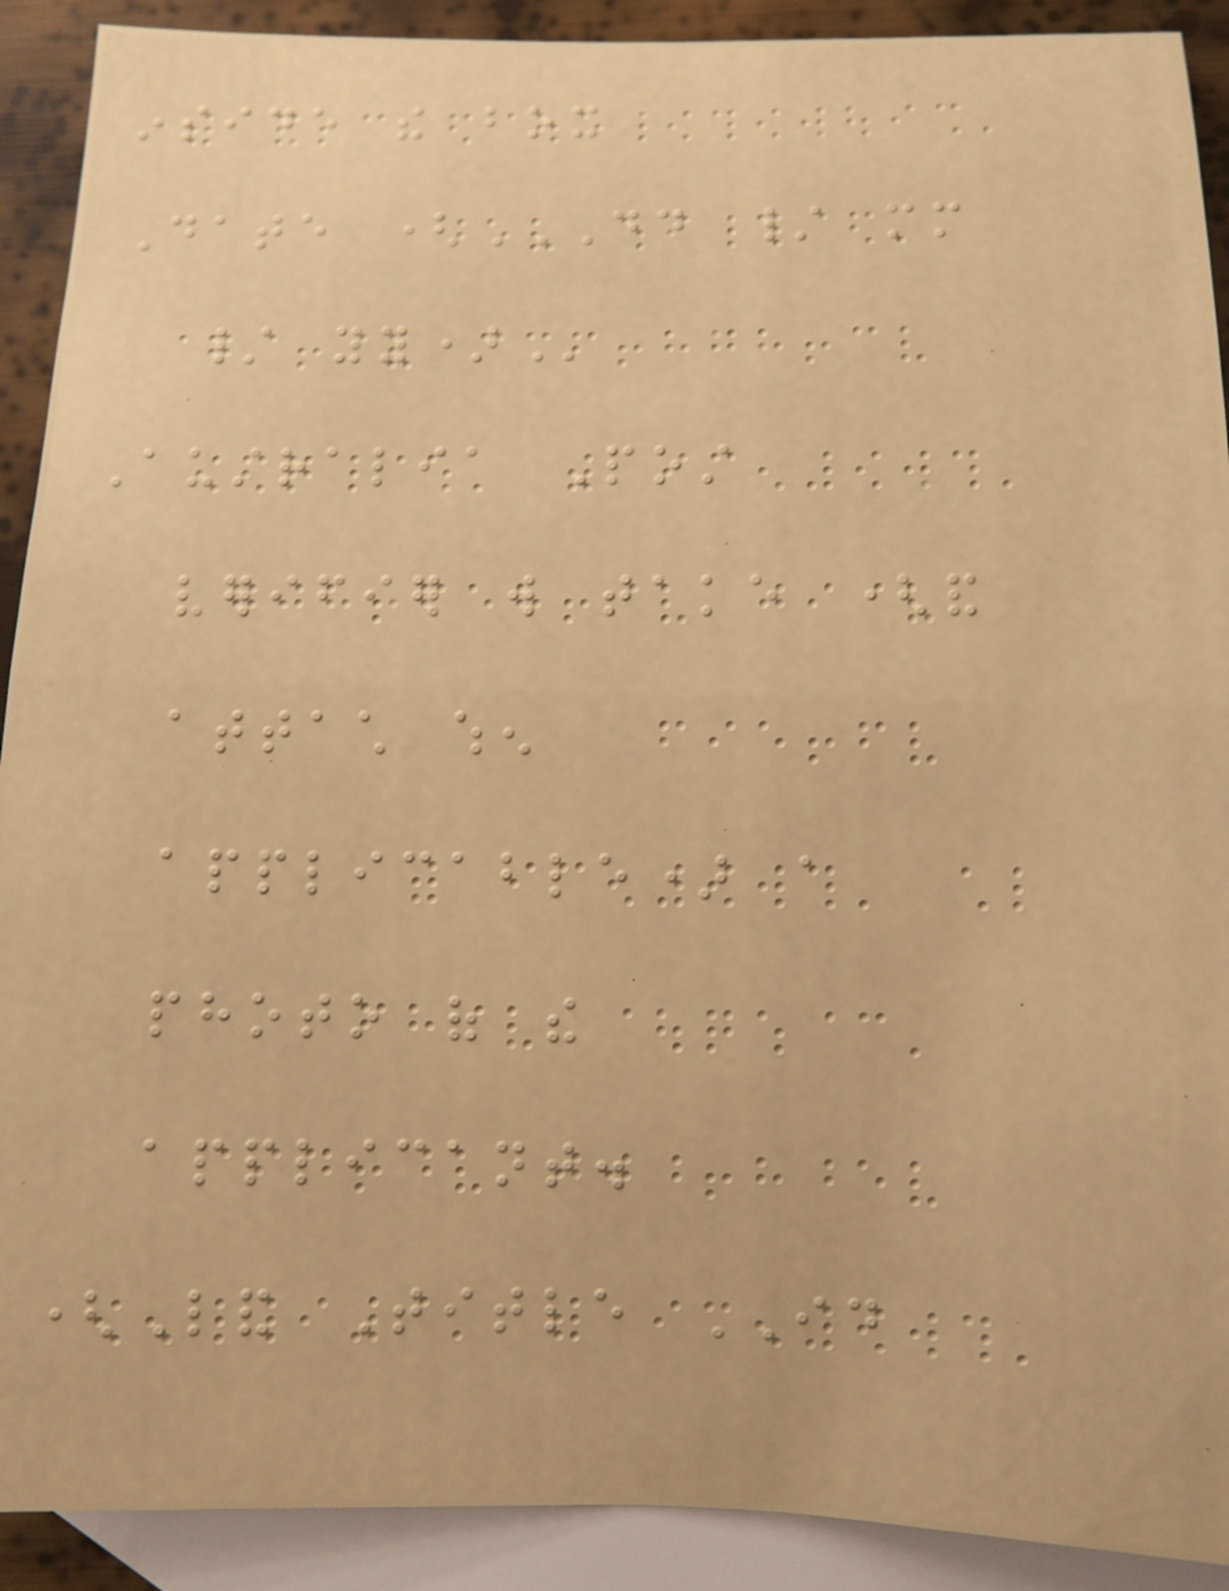inside the box
Date (DD / MM
/ YY)
Australia Post
verifier will take (and
attach when
applicable) a
photo of the
applicant.
(Land Title ID
